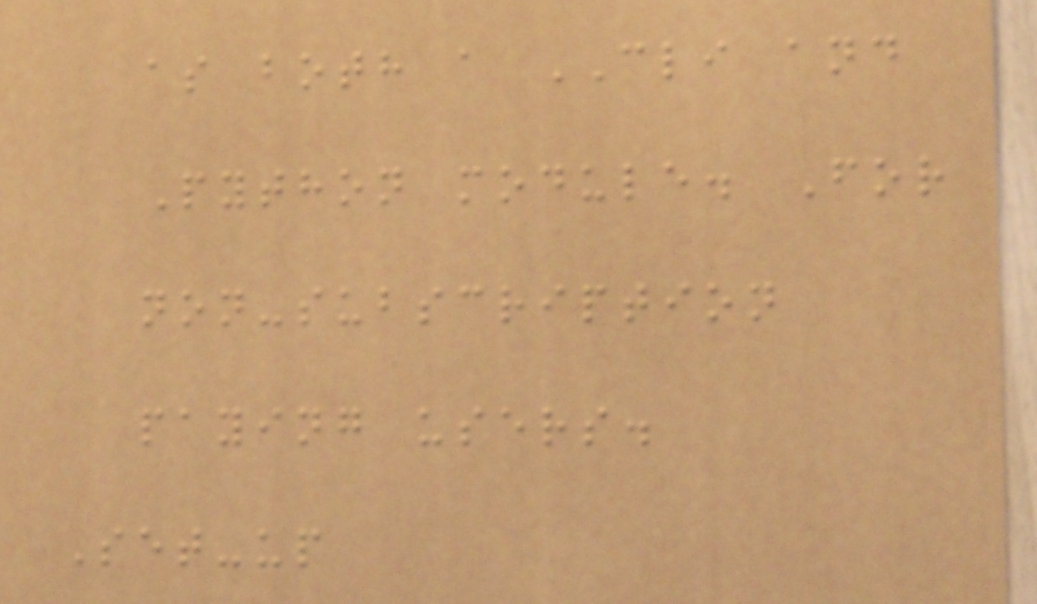as both a CLI and
Python module. For
non-subscription
paying users.
Set-up
